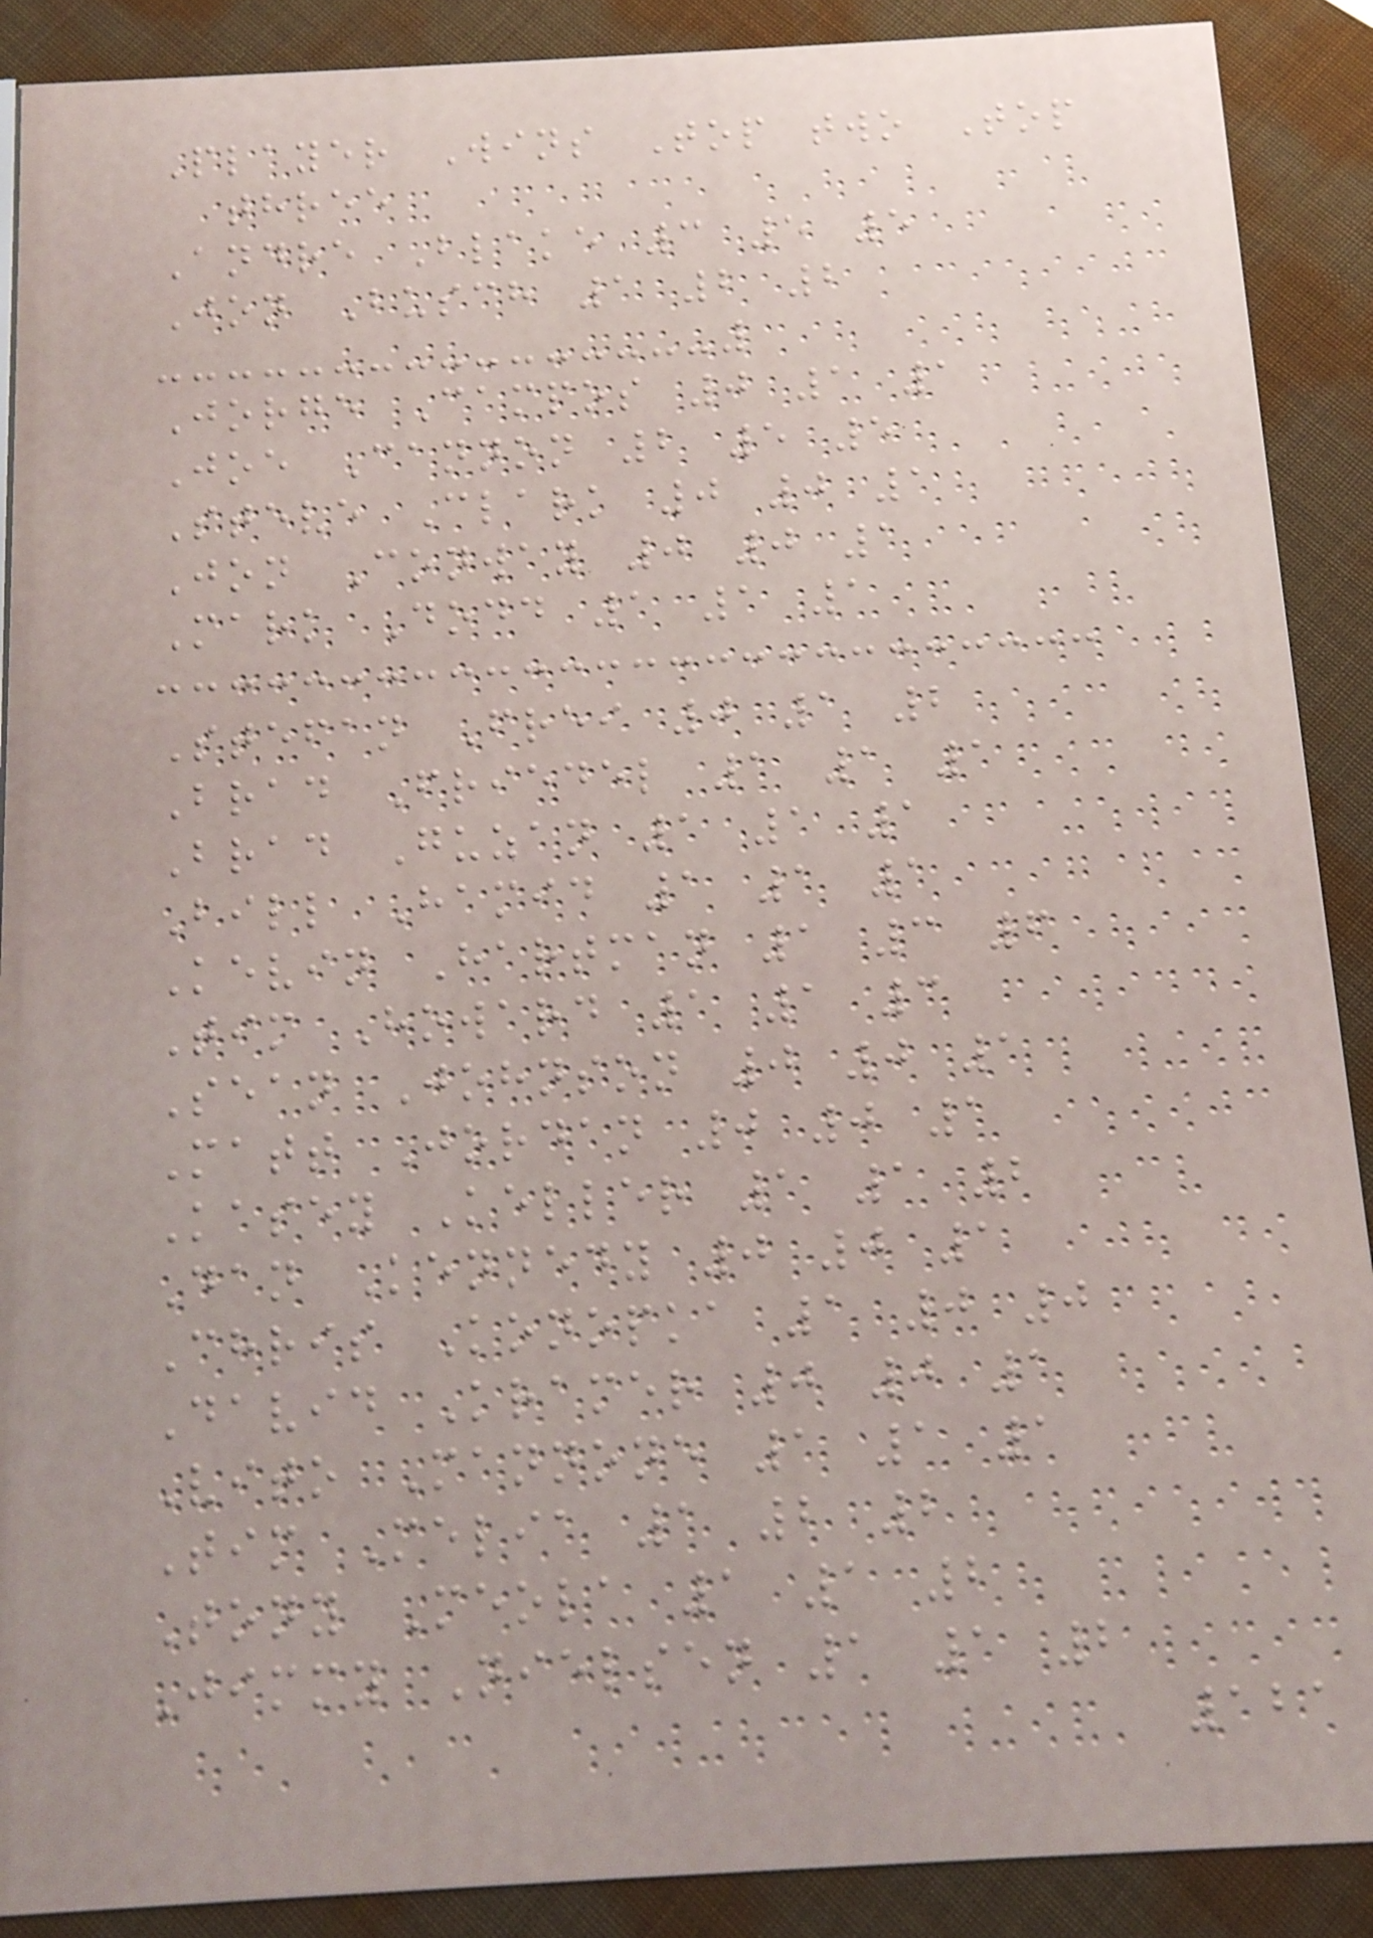Player Wins Top two Top
three
Andre Blake 3 5 5
Jon Busch 1 2 2
Jorge Campos 0 1 1
Joe Cannon 2 5 5
Steve Clark 0 0 1
Jon Conway 0 0 1
Mark Dodd 1 1 1
Stefan Frei 0 1 2
Brad Friedel 1 1 1
Brad Guzan 1 1 1
Bill Hamid 1 1 1
Kevin Hartman 1 3 6
Tim Howard 1 1 3
Sean Johnson 0 0 1
Matt Jordan 0 0 1
Kasey Keller 1 1 2
Dan Kennedy 0 0 1
Chris Konopka 1 0 0
David Kramer 0 0 1
Vito Mannone 1 1 1
Tim Melia 1 2 2
Tony Meola 1 1 2
Jimmy Nielsen 1 1 2
121
